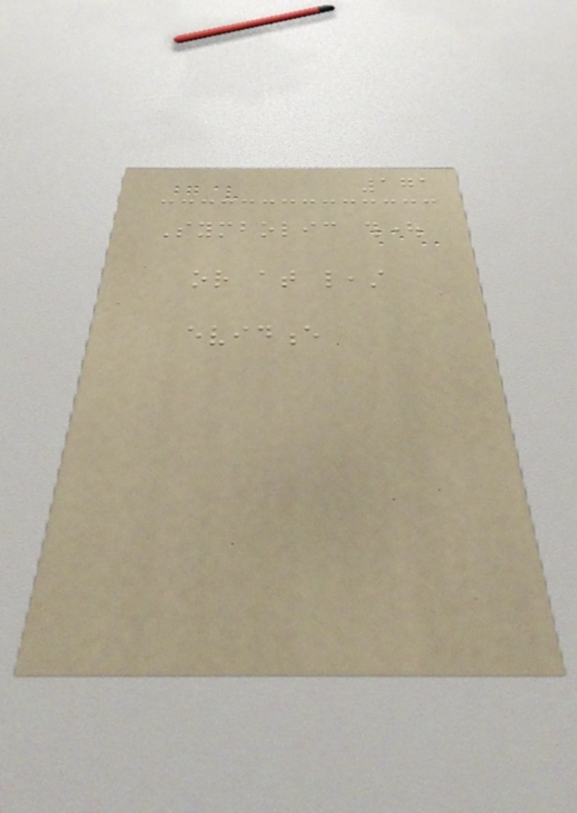171
Symbolic thought
or at least
evidence
